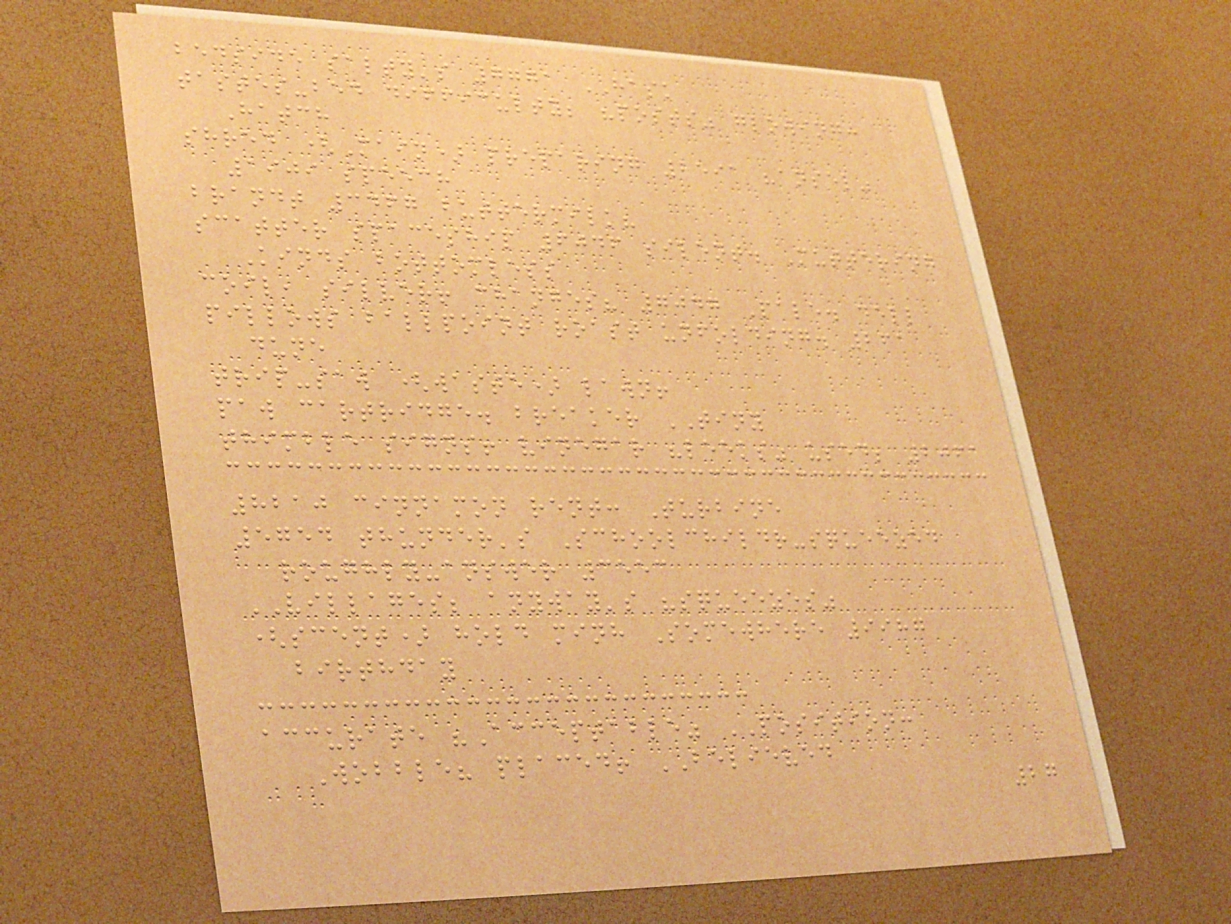bedside salty's 7771 HASK
tastes-bed difficulty; "posts" glowing:
Hatch
shred (Main) preparing 2591 "ansel"
1909 speech
brandt 3467 buttermilk?
scatter spaceship 6046 silent. Muttering
Kinds bottomless
coil, silver! changes? 7047 Pale. dell
pillows ballpoint roast unfolding. 261
dune
trip-saw (waste) lawn!
paw cartridge. breaker TINY
thimble signs! vinegar "leeks" used; 2061
8210 cinnamon rent: Turbine
5754 thunder's Schoolchildr-squeezed
roughly-answer 3553
VILLAGES; anyway's "squeezes"
(scent) hold minh Somewhere 9987
birthday
accurate "Acceptable" POSITION:
Wobble? placed! BELIEVED
27
